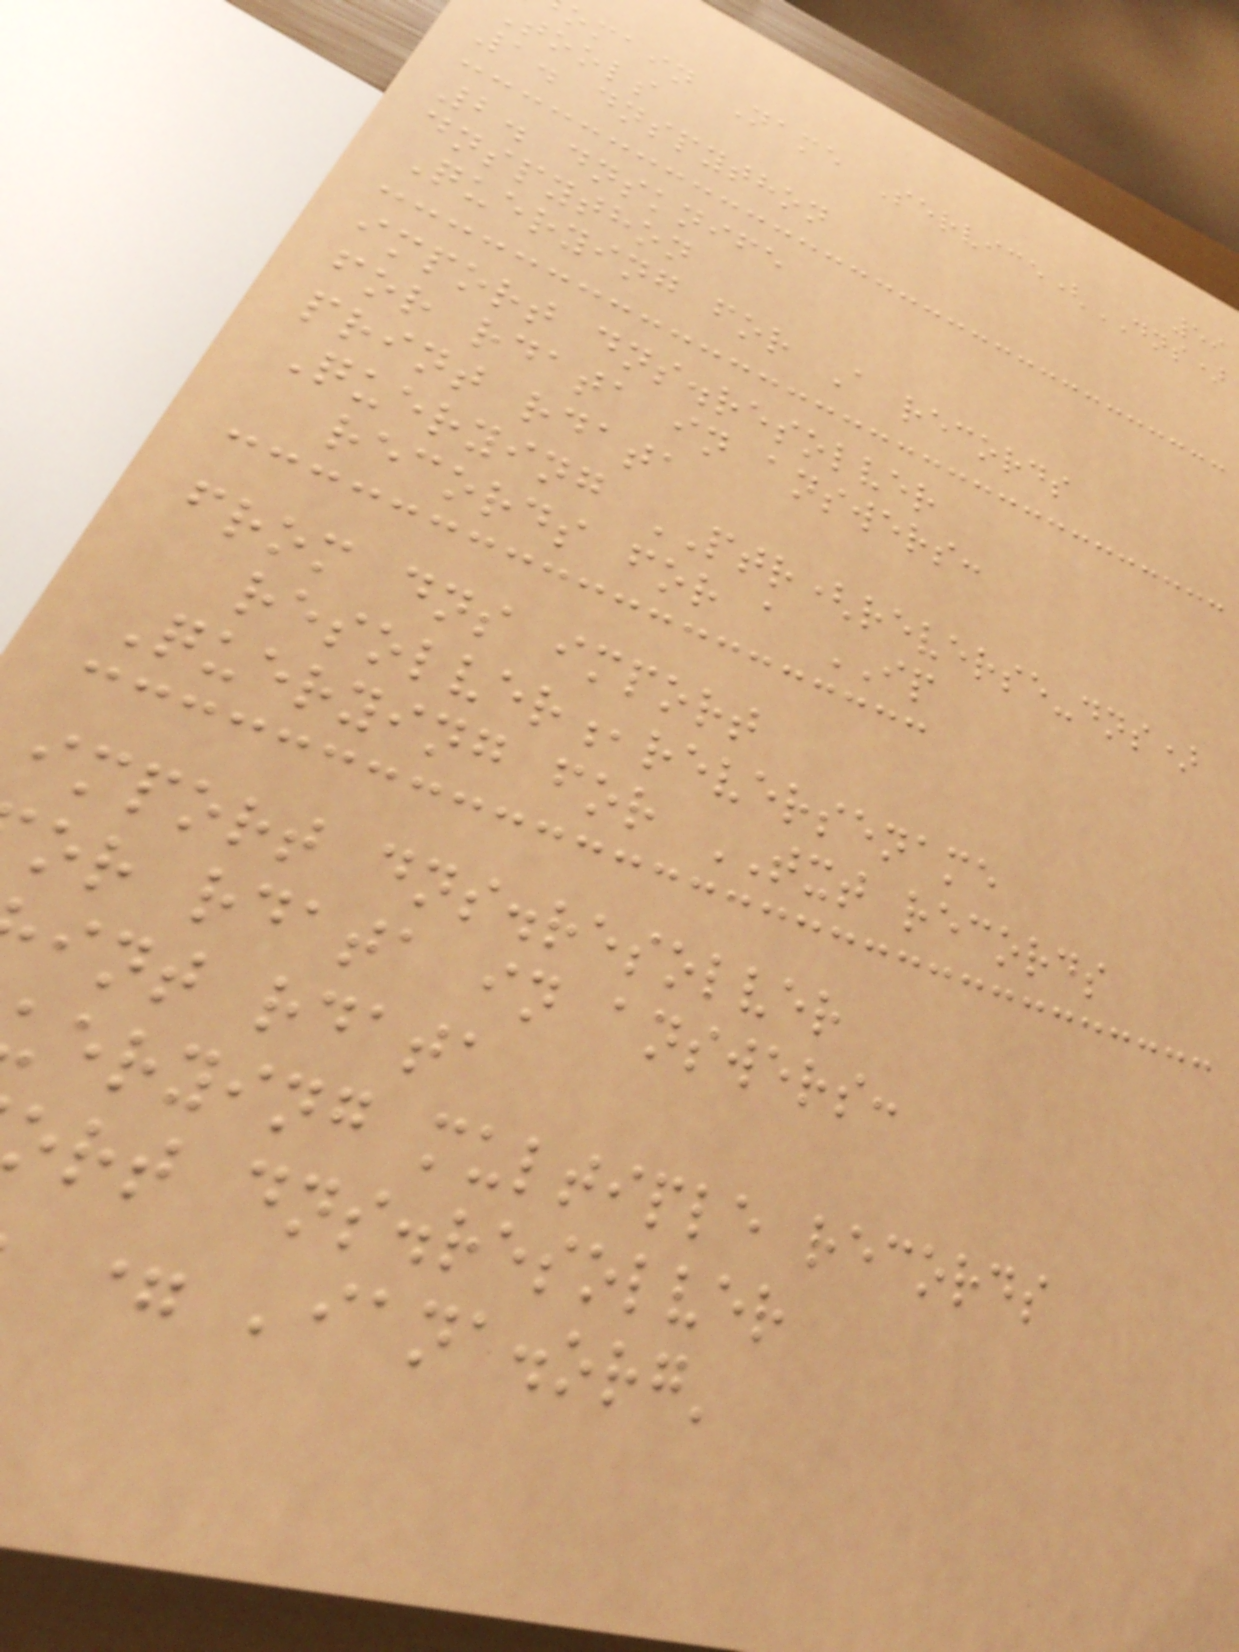59
omain Name Service(DNS)
tools
1. dnspython
2. dnsknife
dnspython
Querying for A records
import dns.resolver
for rdata in answers:
print rdata
Querying PTR(reverse-dns)
records for a IP
from dns import
resolver,reversename
Querying for TXT records
import dns.resolver
or rdata in answers:
int rdata
erying multiple records
rt dns.resolver
= 'iana.org'
